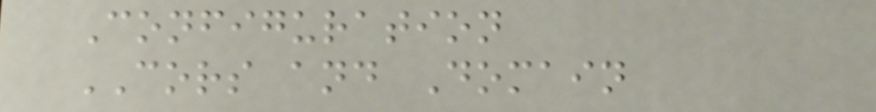Configuration
CORS and Domain
